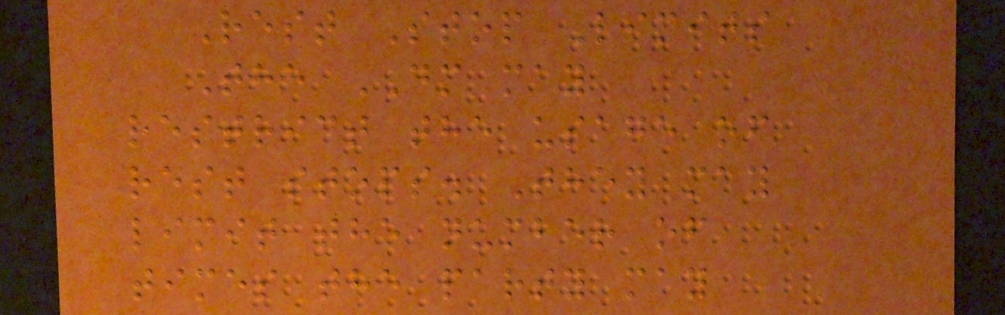Rest Stop Limits
The DM may
restrict the usage of
rest stops. They may
limit the number of
times the party may
